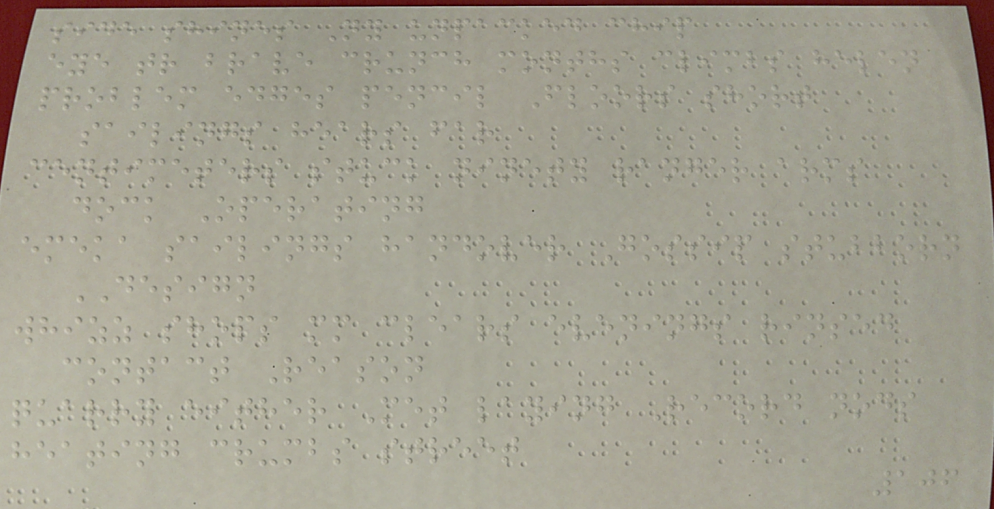side shines Ny unpacked chip
eye tr brave crunch months climbs helen
problem edges pencil Floors short
sailings hears far
centimeters stuck ninety ranger arms
dock Operating
emeka sailings handover Gossip stubborn
DESIGN
whizz shops mm clears evenings rinsed
contact Reason
quarry either Met laying Record nods
heating crumbs street
106
